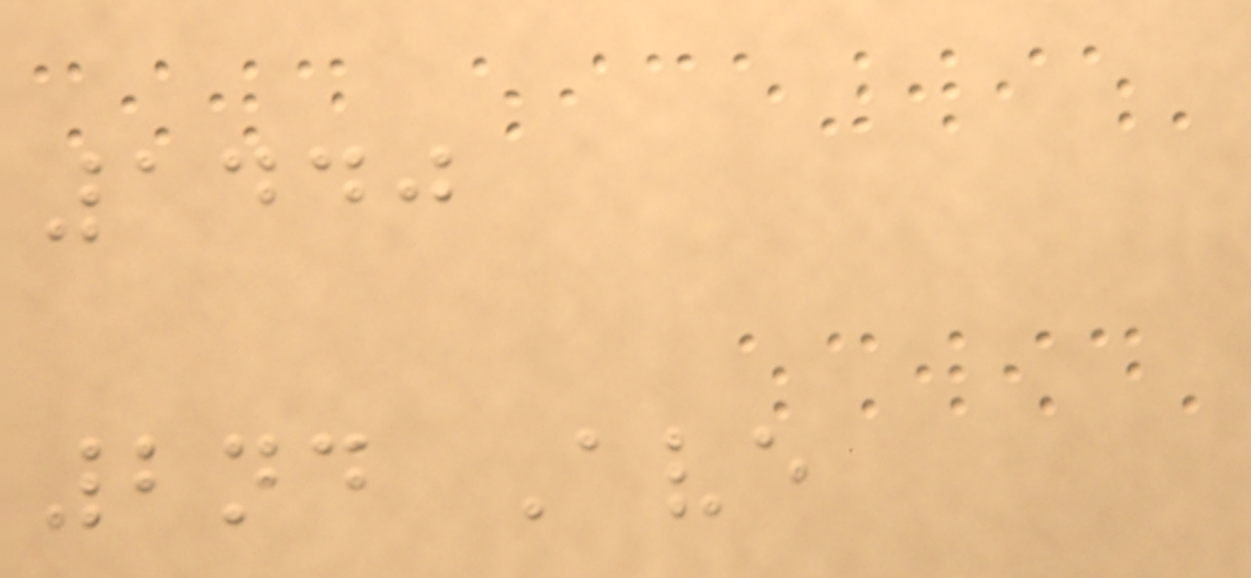1440
2nd Ave
